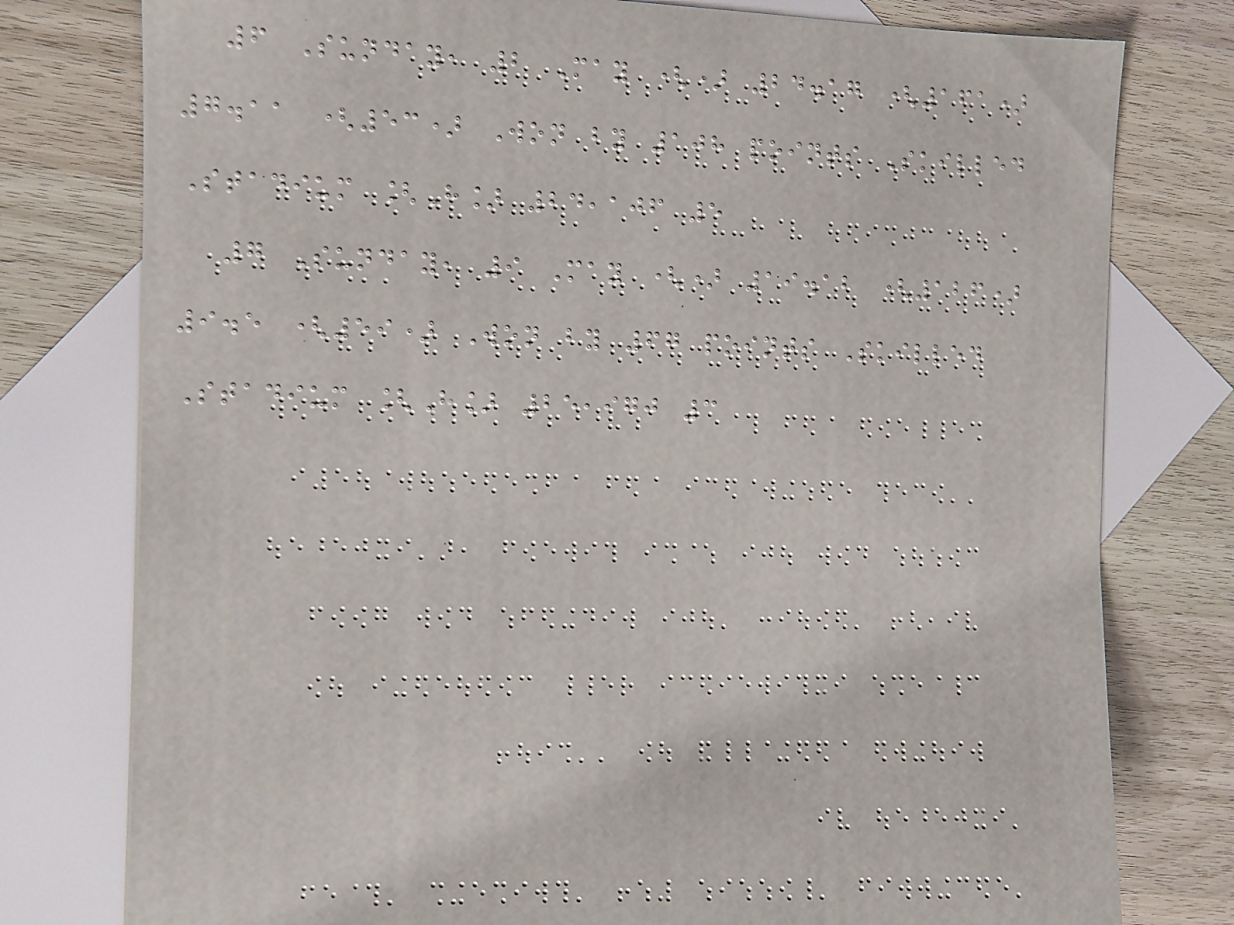6 Sunday, 2 May () 24.17 (161)
7.11 (53) Won by 108 points Skilled
Stadium [H] 24,106 5
7 Sunday, 9 May () 19.12 (126)
9.5 (59) Won by 67 points Skilled
Stadium [H] 25,970 3
